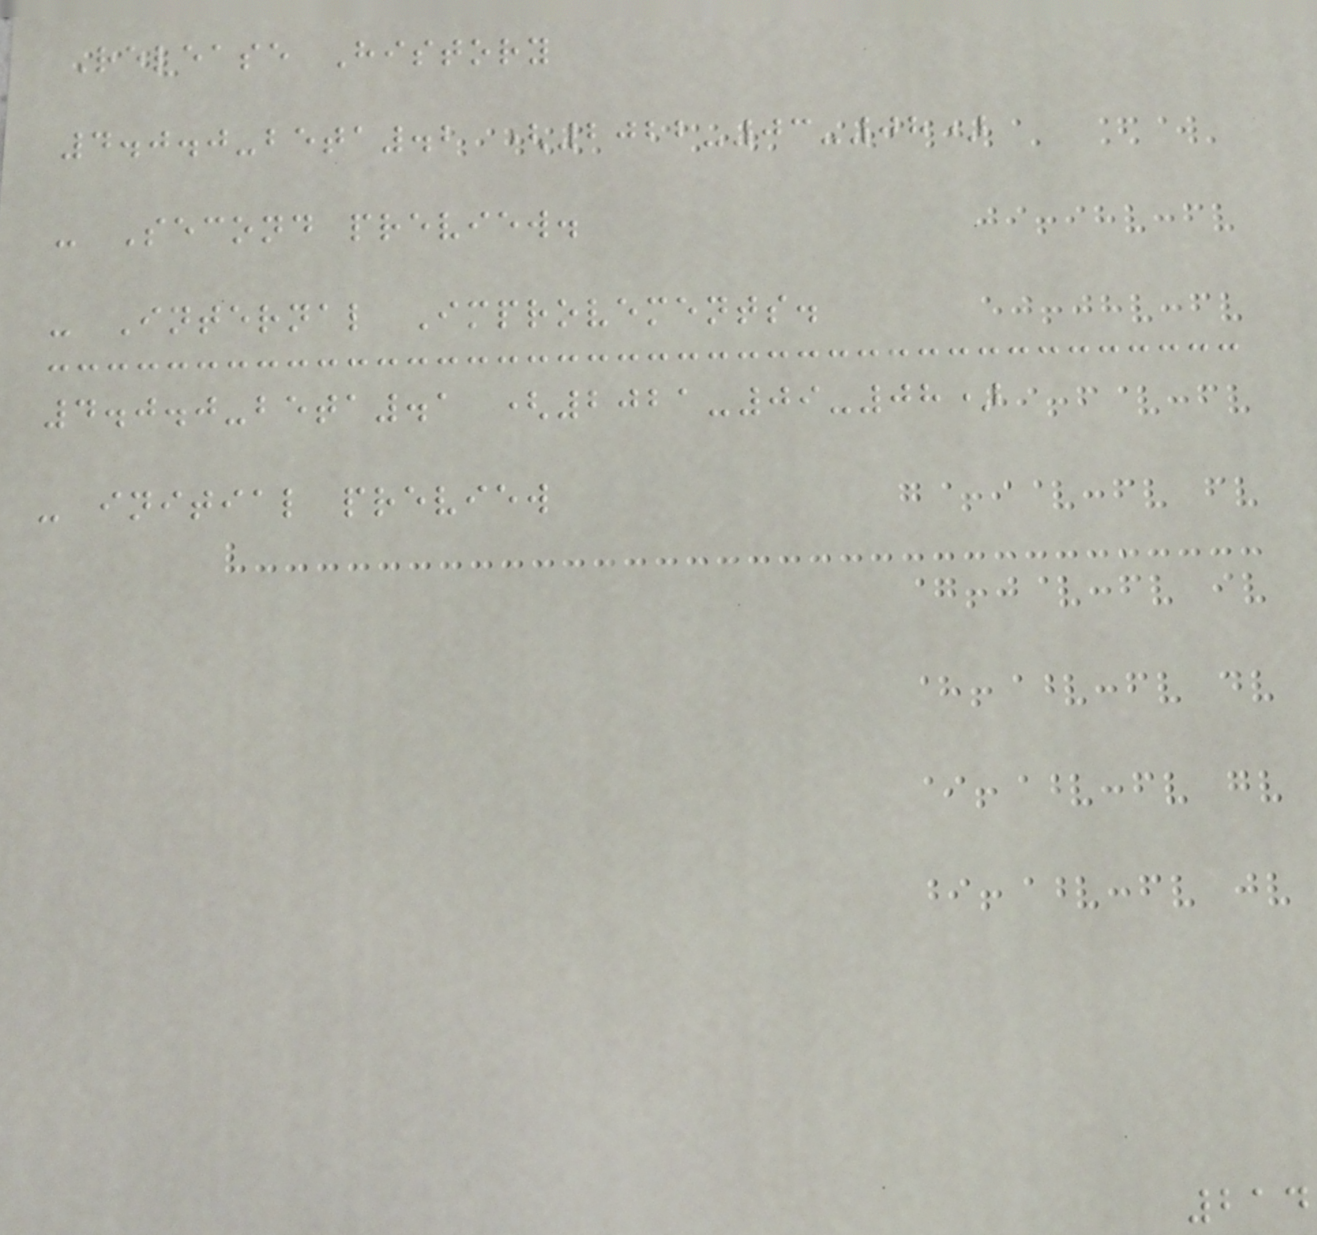Release History
4.0.0-beta.2 (2022-03-08)
- Second preview.
- Internal Improvements.
4.0.0-beta.1 (2021-09-08)
- initial preview
214
